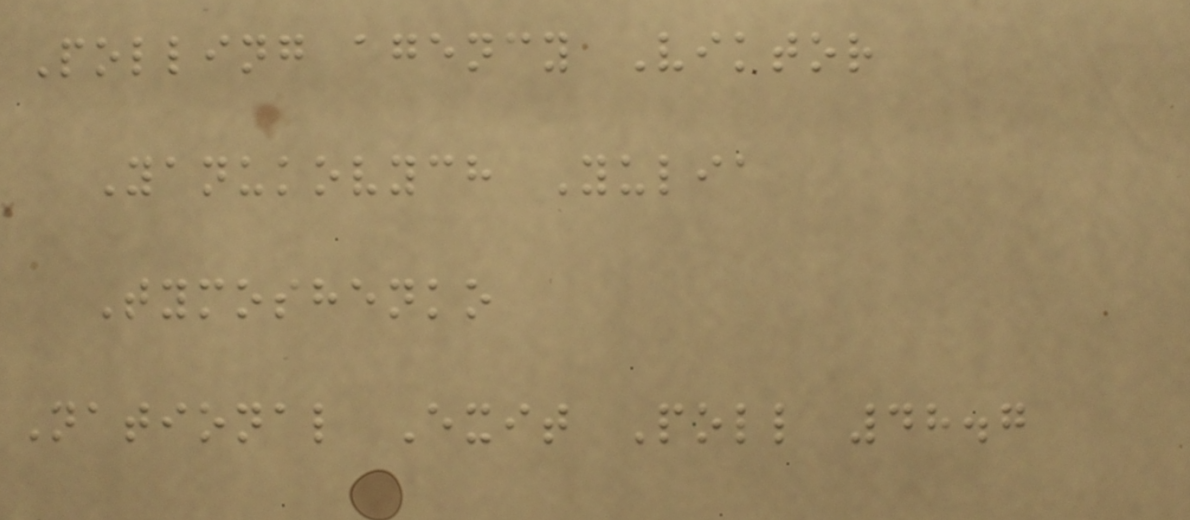Polling agency Viktor
Yanukovych Yulia
Tymoshenko
National Exit Poll 48.7
